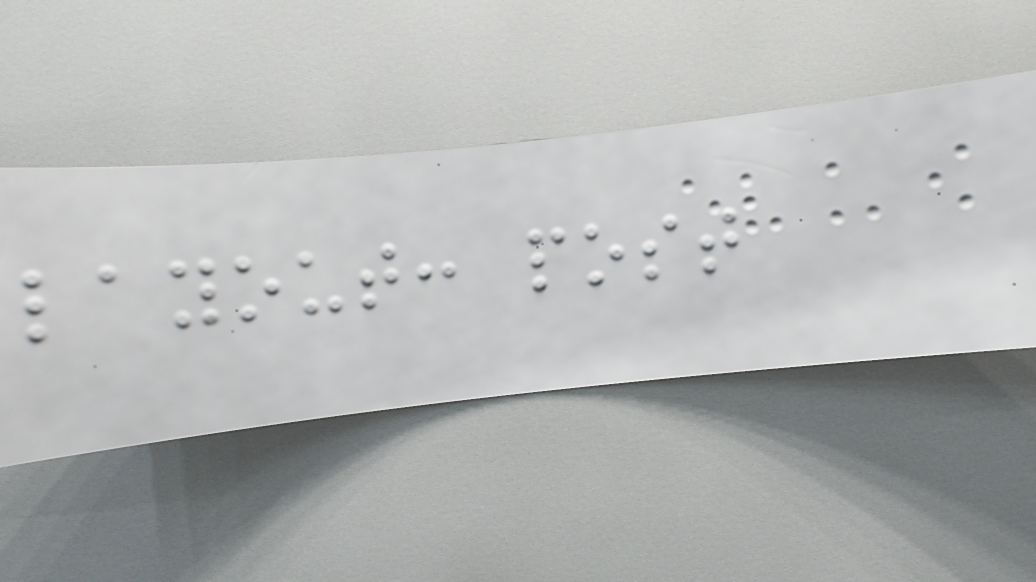layout: post
